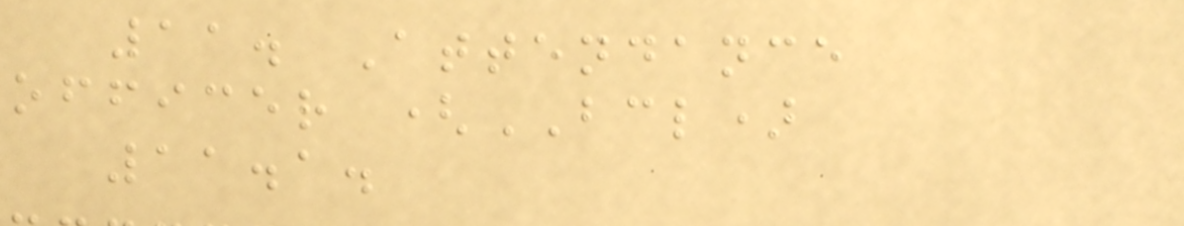11. Attendance
officer (BCL)
11.1.
